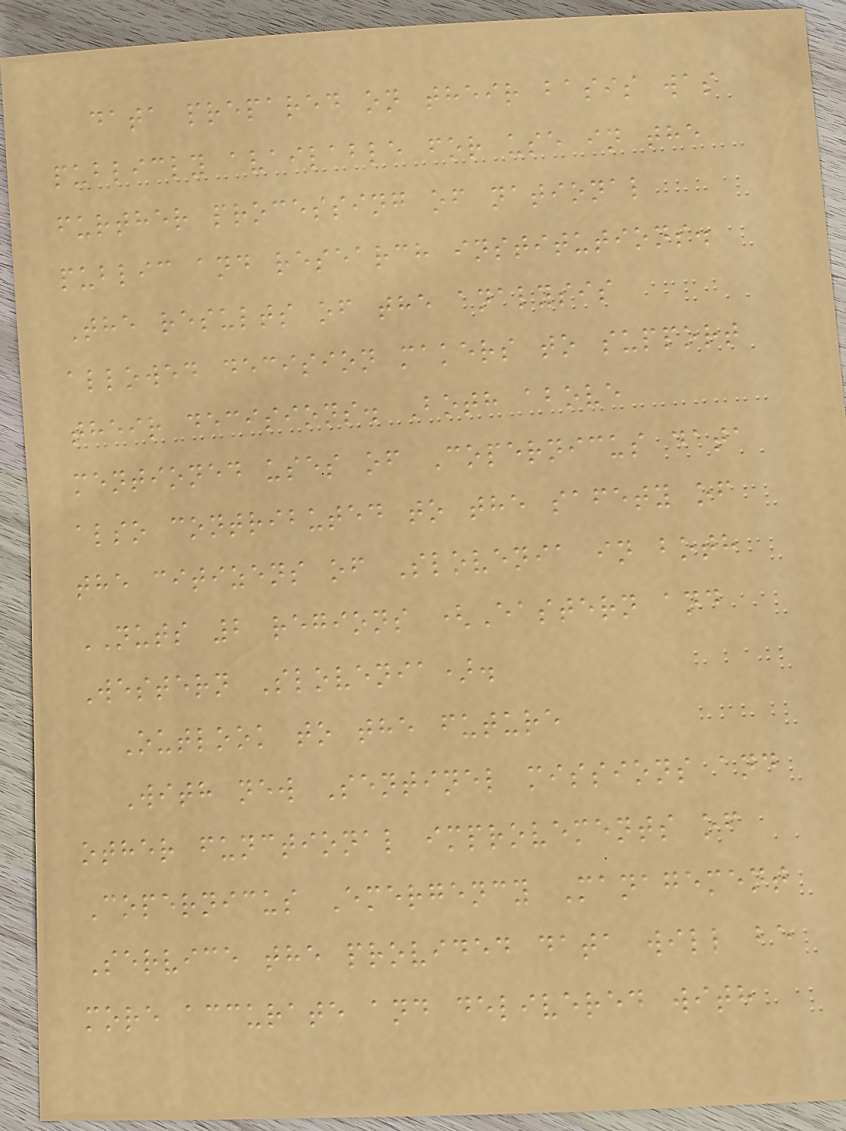data prepared on their basis was
publicly available for use in the
further processing of national
public and research institutions.
The results of the analysis
allowed decision makers to support
their decisions. Both above
mentioned uses of Copernicus data
also contributed to the safety of
the citizens of Slovenia in both
NUTS 2 regions (Eastern and
Western Slovenia).
Outlook to the future
With new Sentinel missions and
other functional improvements of
Copernicus Emergency Management
Service the provided data will be
more accurate and delivered with
